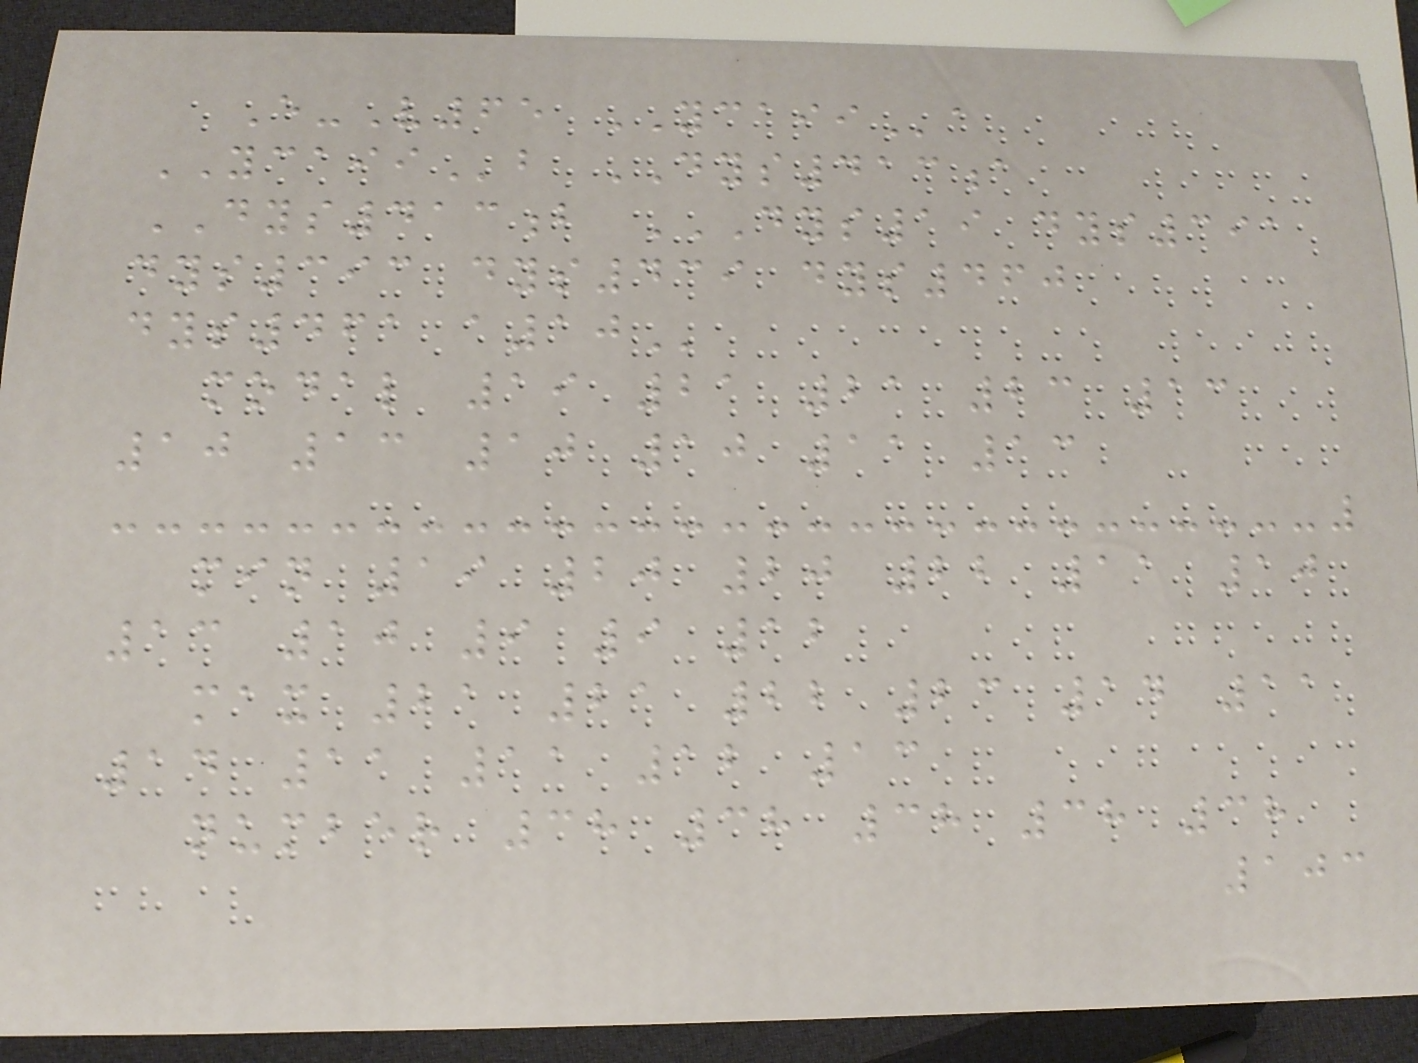E-V65 YCAIIa
YCAIIb DYS413a
DYS413b DYS19 DYS391
DYS393 DYS439 DYS460
DYS461 A10
modal 19 21 21 23 13
10 13 10 10 11 13
min 19 20 20 22 11 10
13 10 9 9 12
max 21 21 22 23 14 11
14 11 11 12 13
number 38 38 38 38 38
103
